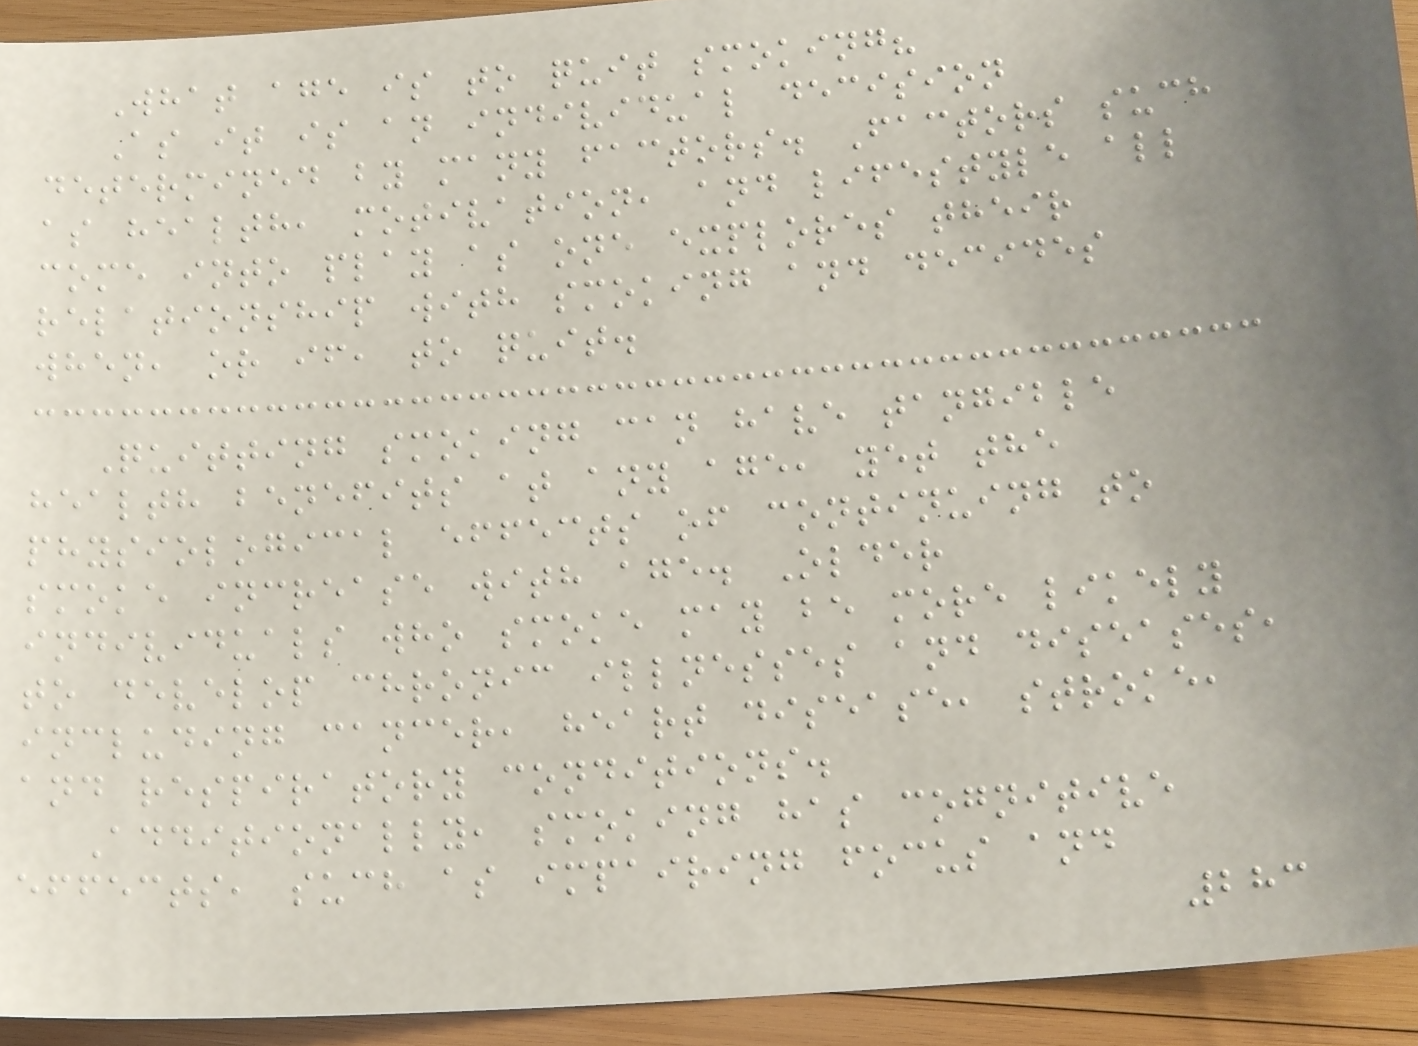What age is to quit smoking?
As it is an individual decision
determined by many factors. Factors such
as health, motivation, and lifestyle all
come into play as one explores their
relationship with smoking and decides
when, or if, to quit.
Quitting smoking can have tangible
health benefits at any age, yet the
physiological effects of continuing to
smoke increase with age. Older
individuals who smoke may be more likely
to develop chronic illnesses and diseases,
including cancer, heart disease, stroke,
and respiratory conditions.
Additionally, smoking has cognitive
effects, such as impairing focus and
283
